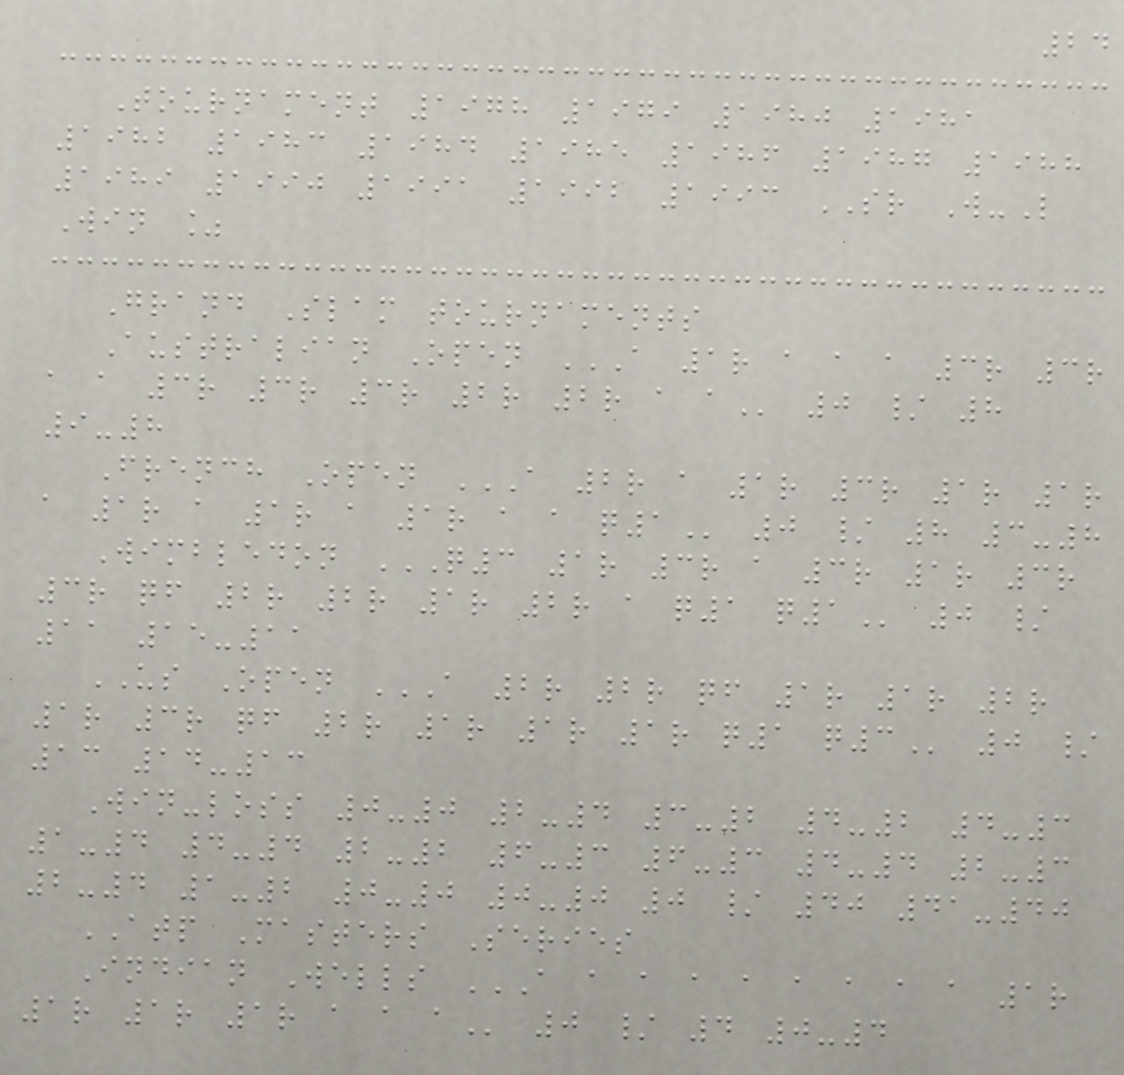24
Tournament 1978 1979 1980 1981
1982 1983 1984 1985 1986 1987 1988
1989 1990 1991 1992 1993 SR W-L
Win %
Grand Slam tournaments
Australian Open A 1R A A A 3R 3R
A A 3R 3R 3R 2R 2R A A 0 / 8
9-8
French Open A 2R A 1R 3R 1R 1R
A 1R A 1R A 1R A A Q1 0 / 8 3-8
Wimbledon Q3 1R 3R A 3R 1R 3R
3R QF 2R 2R 1R 2R A Q1 Q1 0 /
11 15-11
US Open A 2R 2R QF 1R 1R 2R
1R 3R QF 2R 1R 1R 1R Q1 Q3 0 /
13 14-13
Win-loss 0-0 2-4 3-2 4-2 4-3
1-4 4-4 2-2 6-3 6-3 4-4 2-3
2-4 1-2 0-0 0-0 0 / 40 41-40
ATP Masters Series
Indian Wells A A A A A A A A A 1R
1R 1R 1R A A A 0 / 4 0-4
